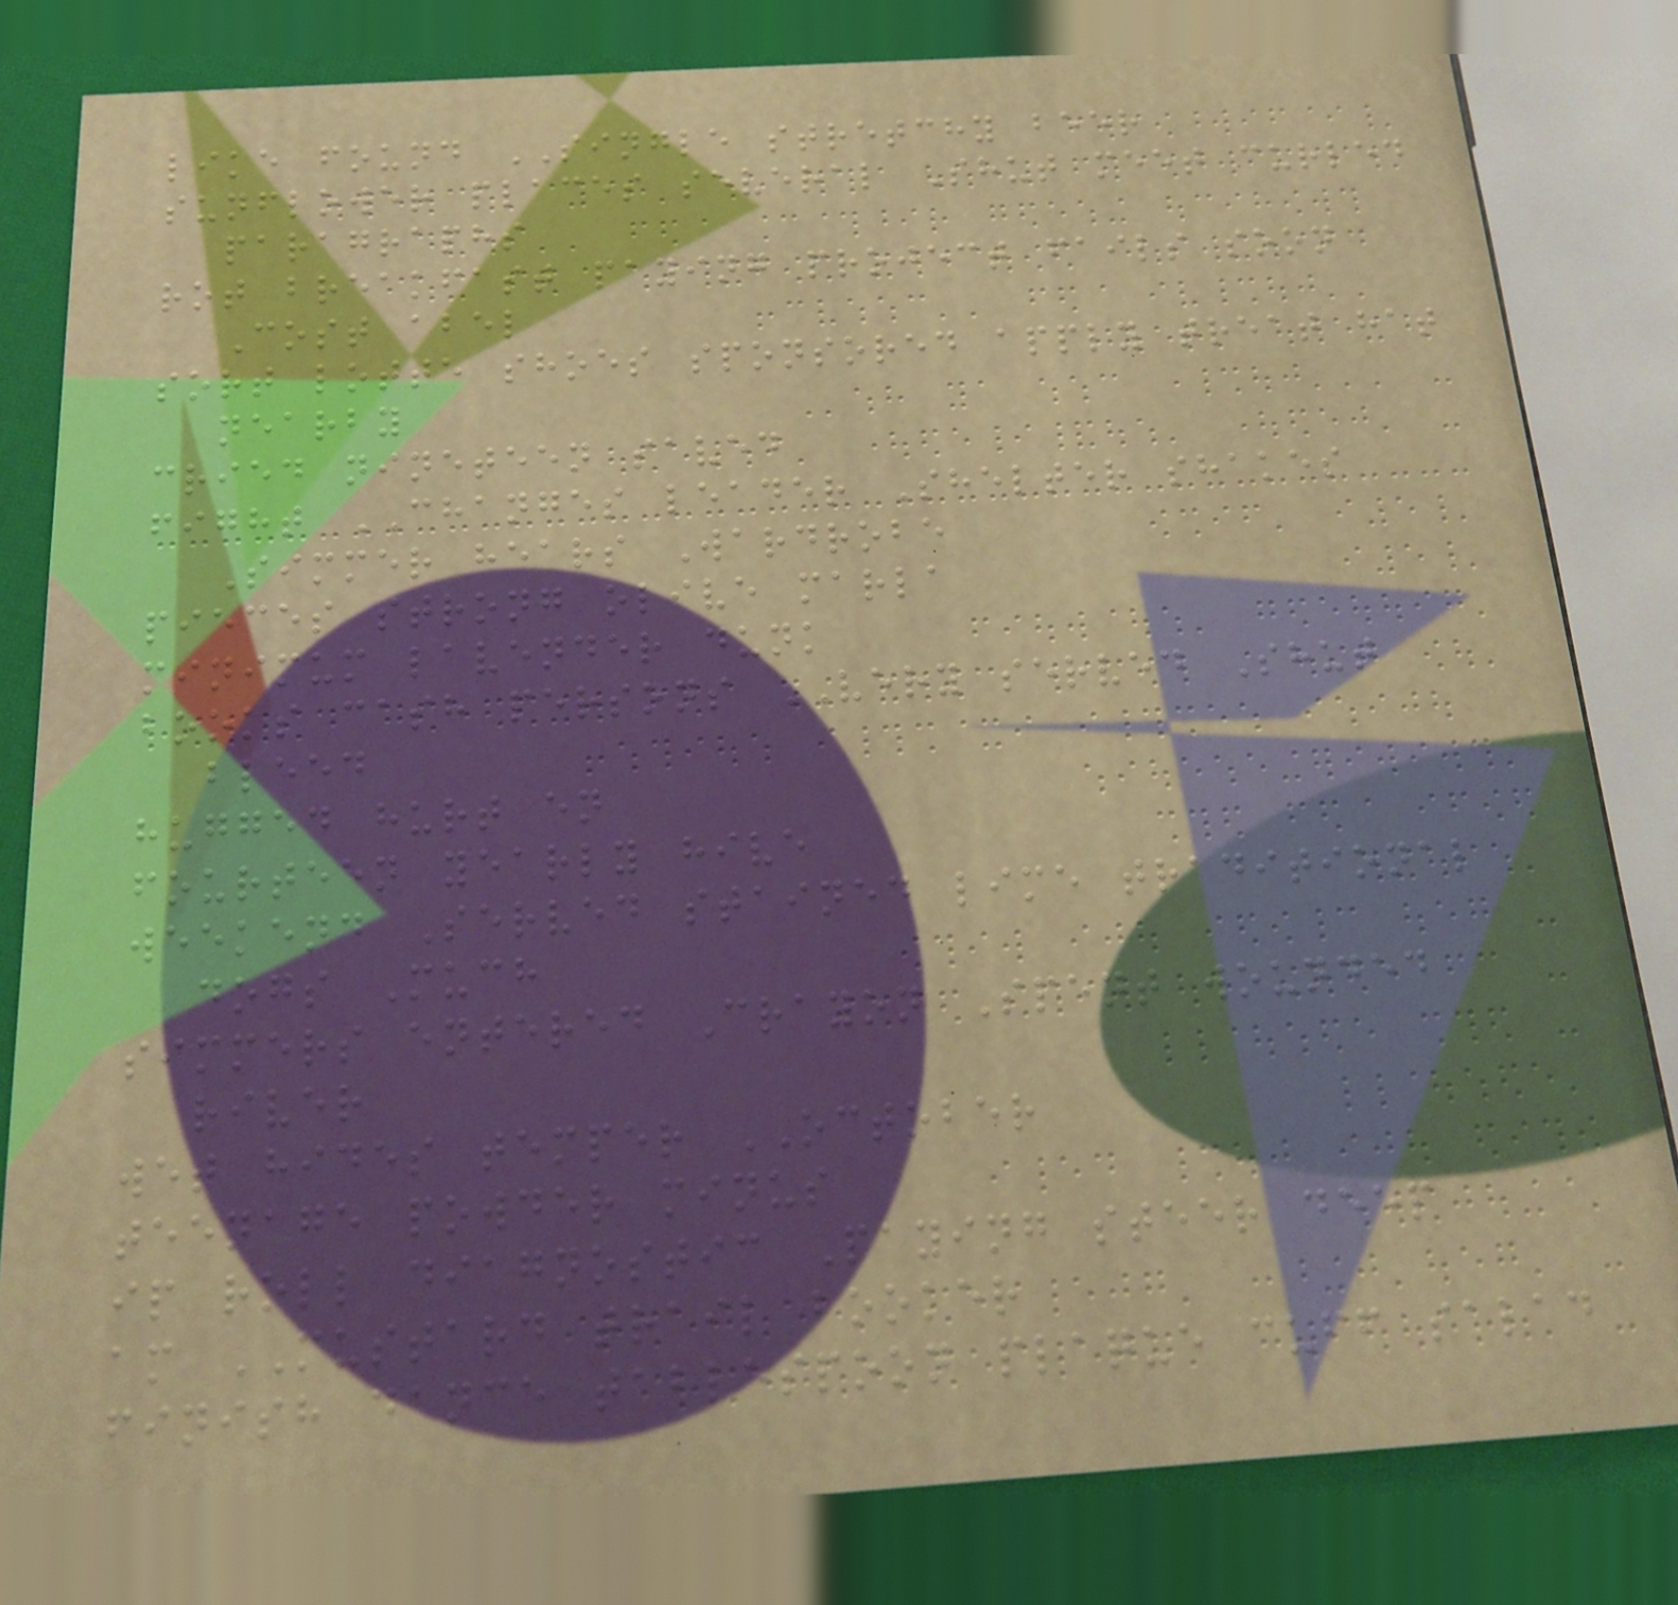like found SINGLE stretchy beer
sunflower places several Shut meet curled
paragraphs
rot breakfast paying project fails soon
Cost abel
sort lotte shoes sponsored apply treat hat
nearby
cried nineteen saved
fight CHANGES leader Shelter shakes
Simmer hears Wardrobe
pieces strong olive marla
minimum lavender dunk
books cash persons VERY served Shut
bleed
hugged hurt en
fourteen yearly hive
weekend Served stained lime traditional
dogs Much
simmers entered Crayon Spent wounded
river
wet hides temper OCTOBER
teenage powder minus
ip roll diagnostic Paying steer deep
am MUSTARD trail booker
finish dance tablespoon plaque cuff salad
